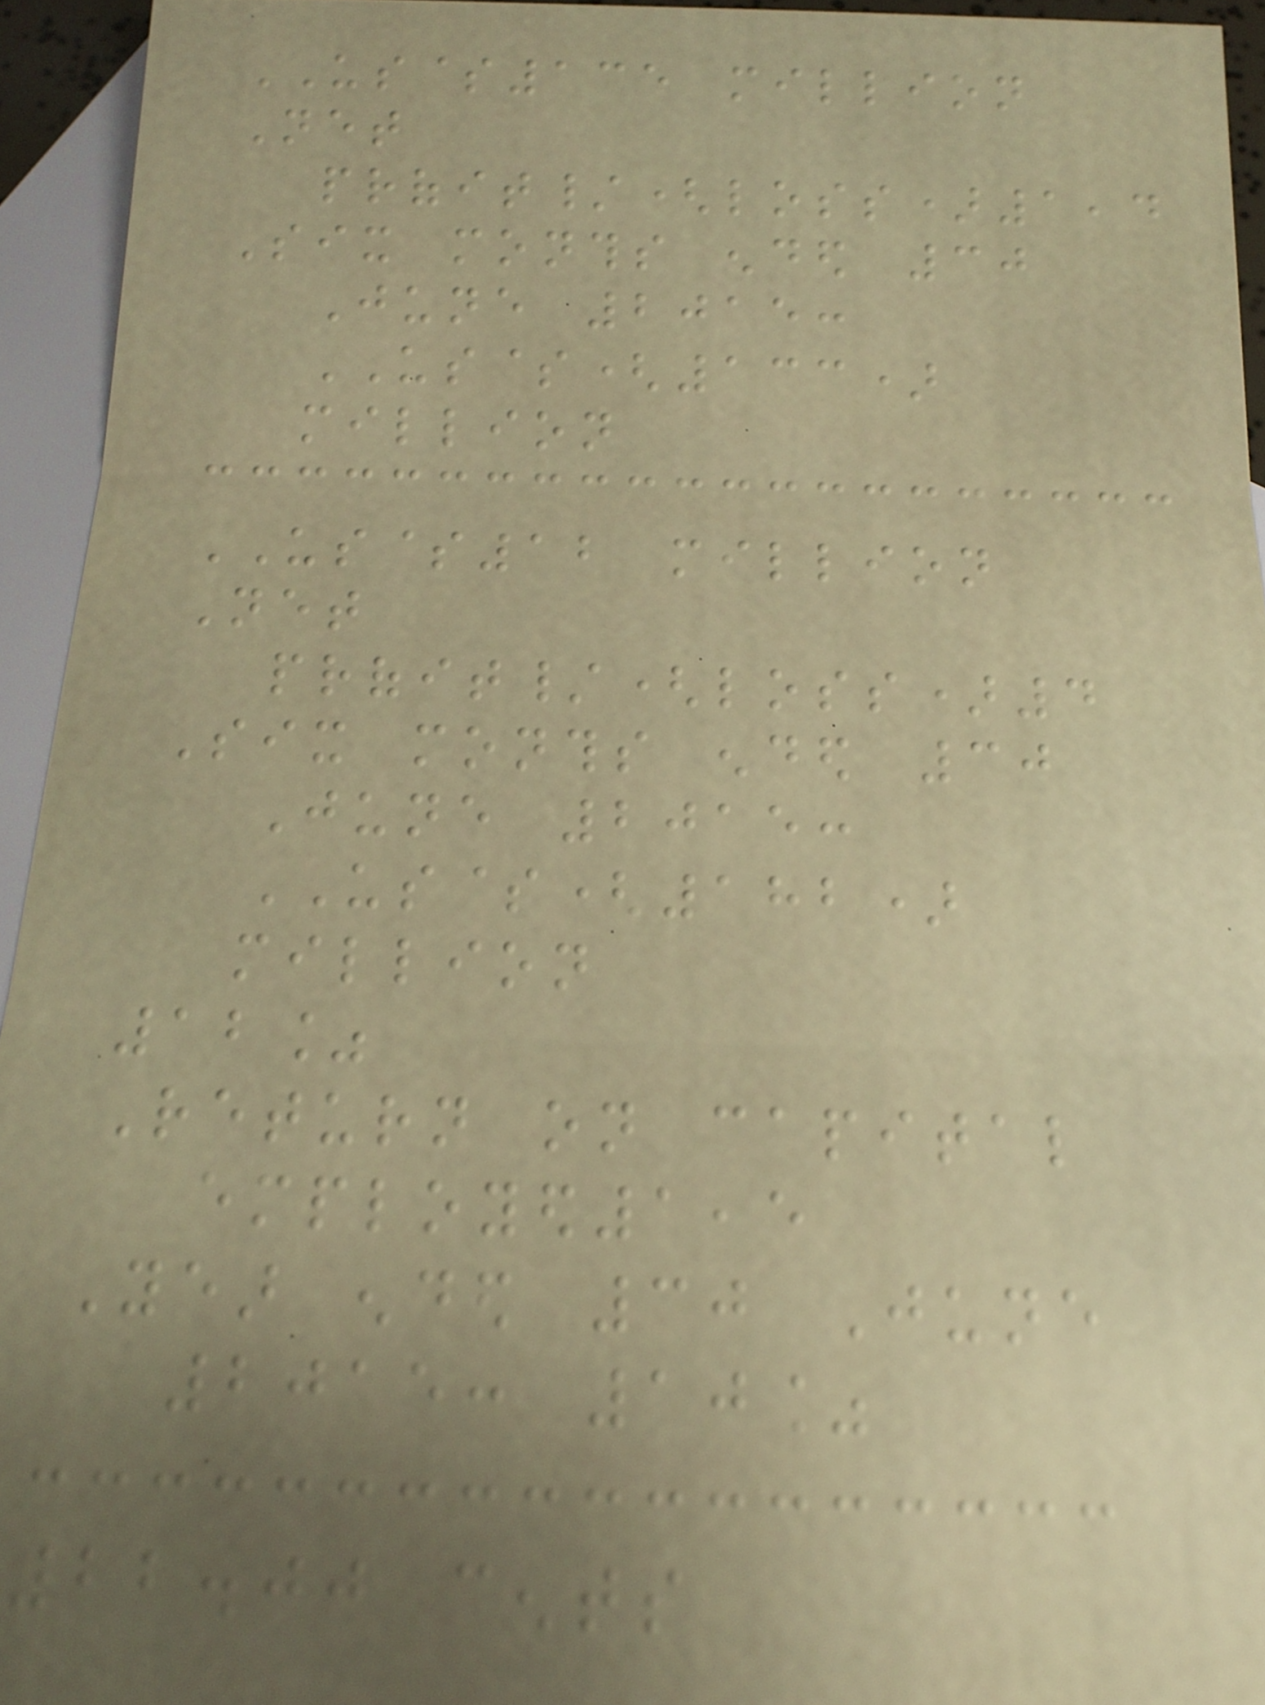US$135 million
Net
profit/(loss)1,4
Six months ended 30
June 2015:
US$(133)
million
US$12 million
Net
profit/(loss)4
Six months ended 30
June 2015:
US$(182)
million
12%
Return on capital
employed1,5
Year ended 30 June
2015: 10%
22.00 cents
